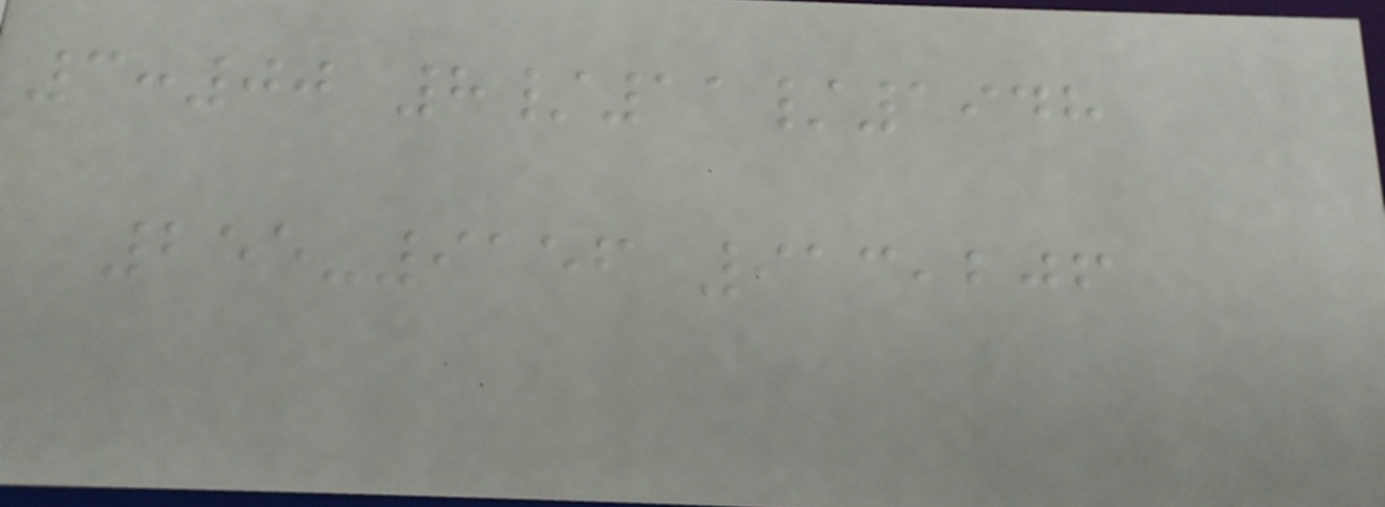3:00 8/11/1948
255-9156 913,206
